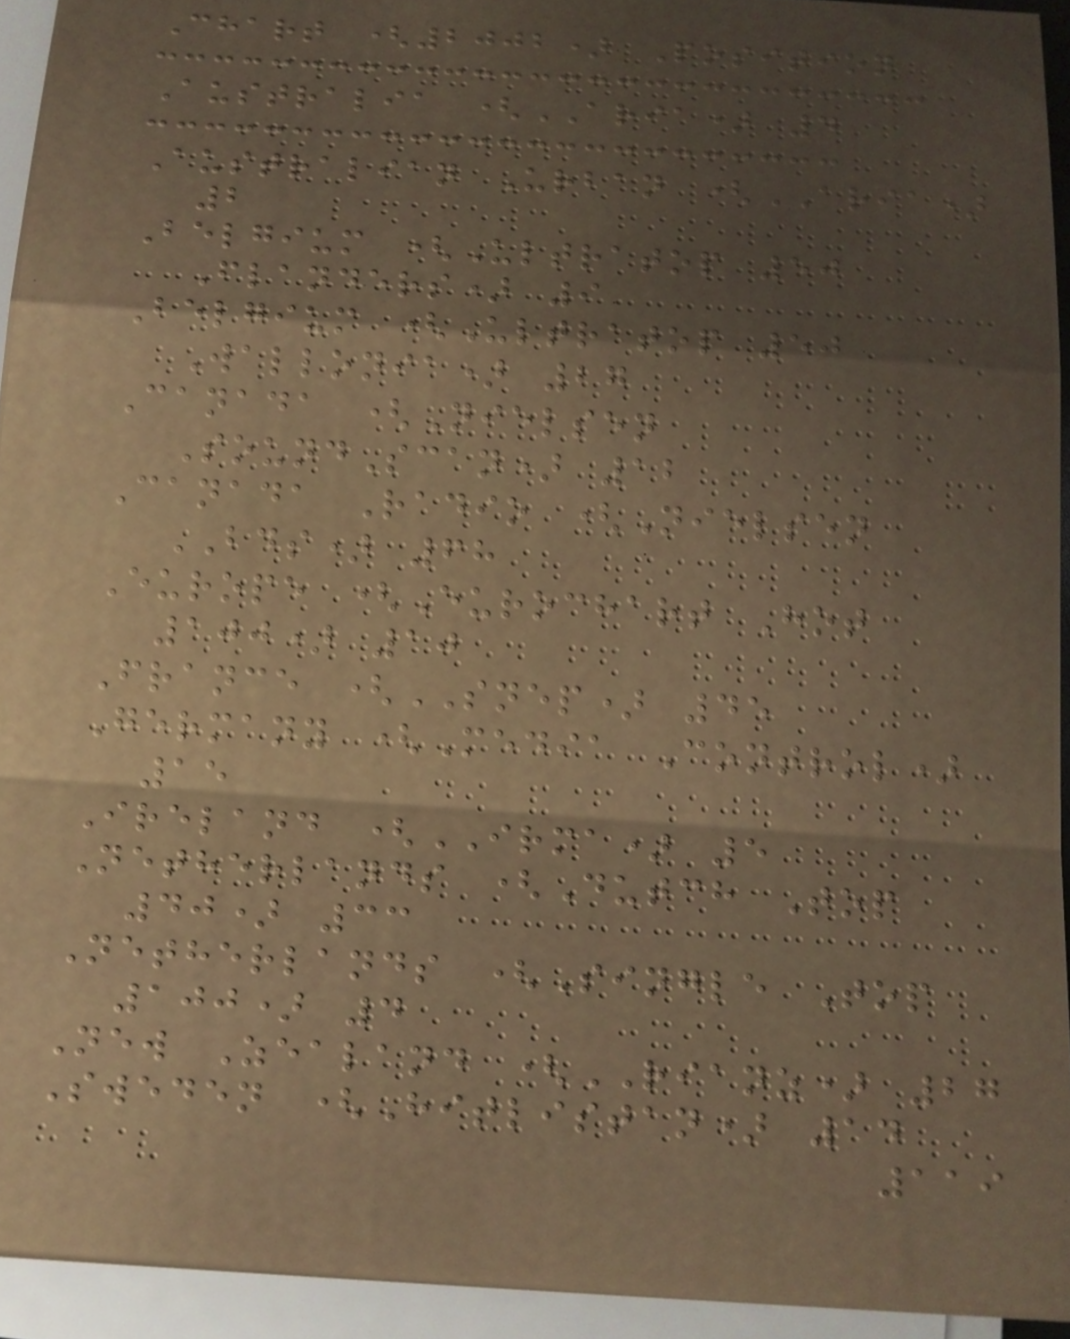Chart (2002) Position
Australia (ARIA) 4
Australian Urban (ARIA)
2
Belgium (Ultratop 50
Flanders) 9
Belgium (Ultratop 50
Wallonia) 27
Canada (Nielsen
SoundScan) 12
Canada Radio (Nielsen
BDS) 68
Europe (Eurochart Hot
100) 10
France (SNEP) 45
Germany (Media Control)
15
Ireland (IRMA) 5
Netherlands (Dutch Top
40) 33
Netherlands (Single Top
100) 4
New Zealand (RIANZ) 27
Sweden (Hitlistan) 14
119
